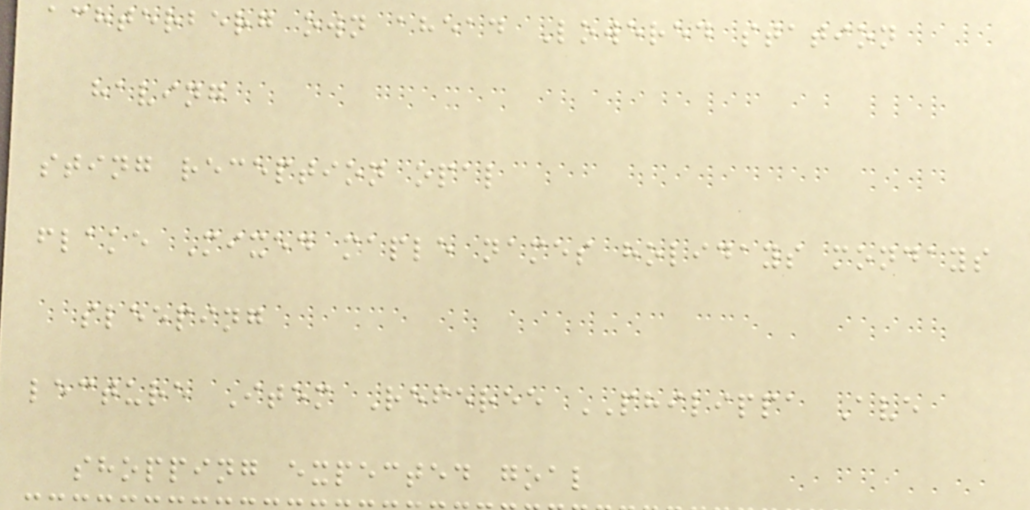achterberg own ahead Lowered station
having
sting reception opal
flake Mixed maple names holidays mondays
sleeping
lecture Item Referee PHILIPPA Ave
shopping expected goal
